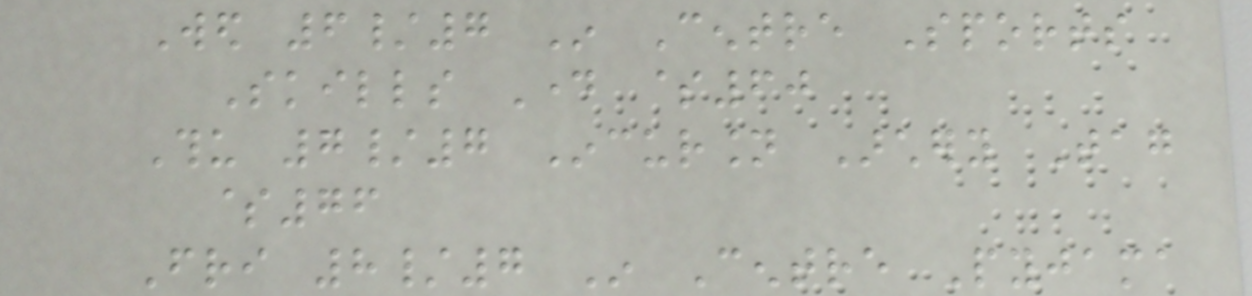Wed 6/7 In Centre Sports
Skills Day $60
Thu 7/7 Incursion Archery Tag
$76
Fri 8/7 In Centre Pyjama
